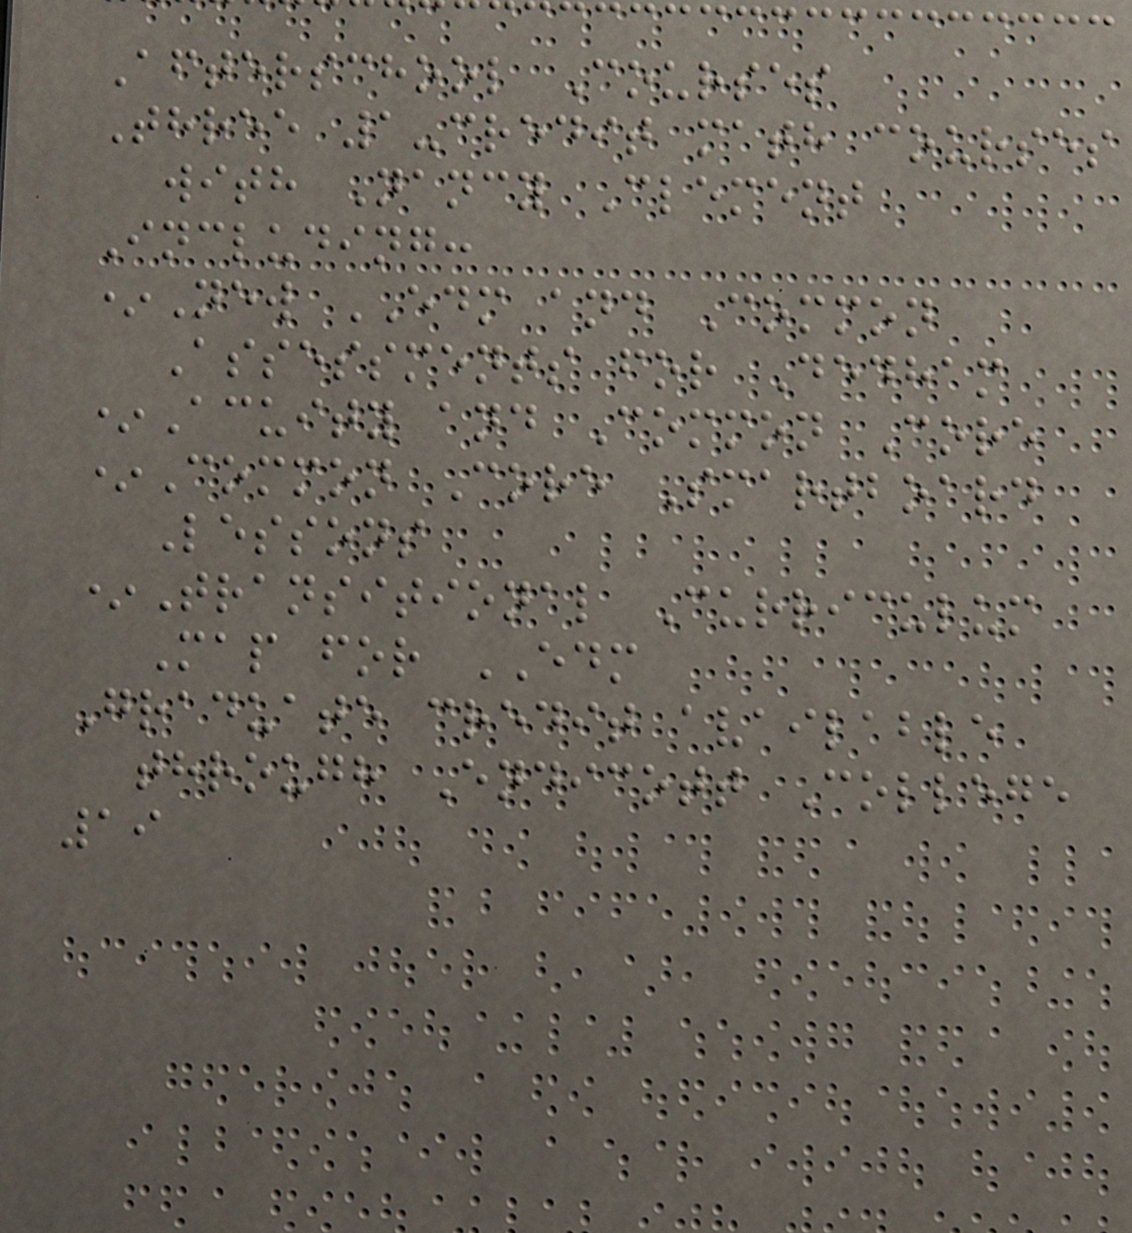Afterschool Courses
Three 1-credit math courses
with Nancy Clement
Including:
*New EDM and Common
Assessments for Dedham
*Acuity and Common Core
*Common Core Smartboard
Lessons
*Transitional Curriculum
Map for EDM
Graduate credit available
through Endicott College
19
